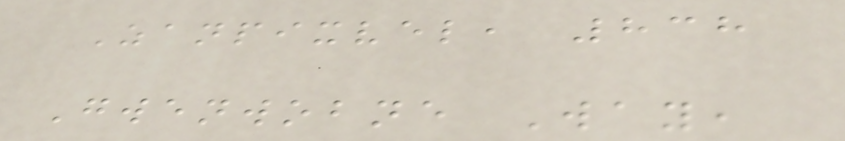Zanpixvel, 838
Gwenwobne Way,
